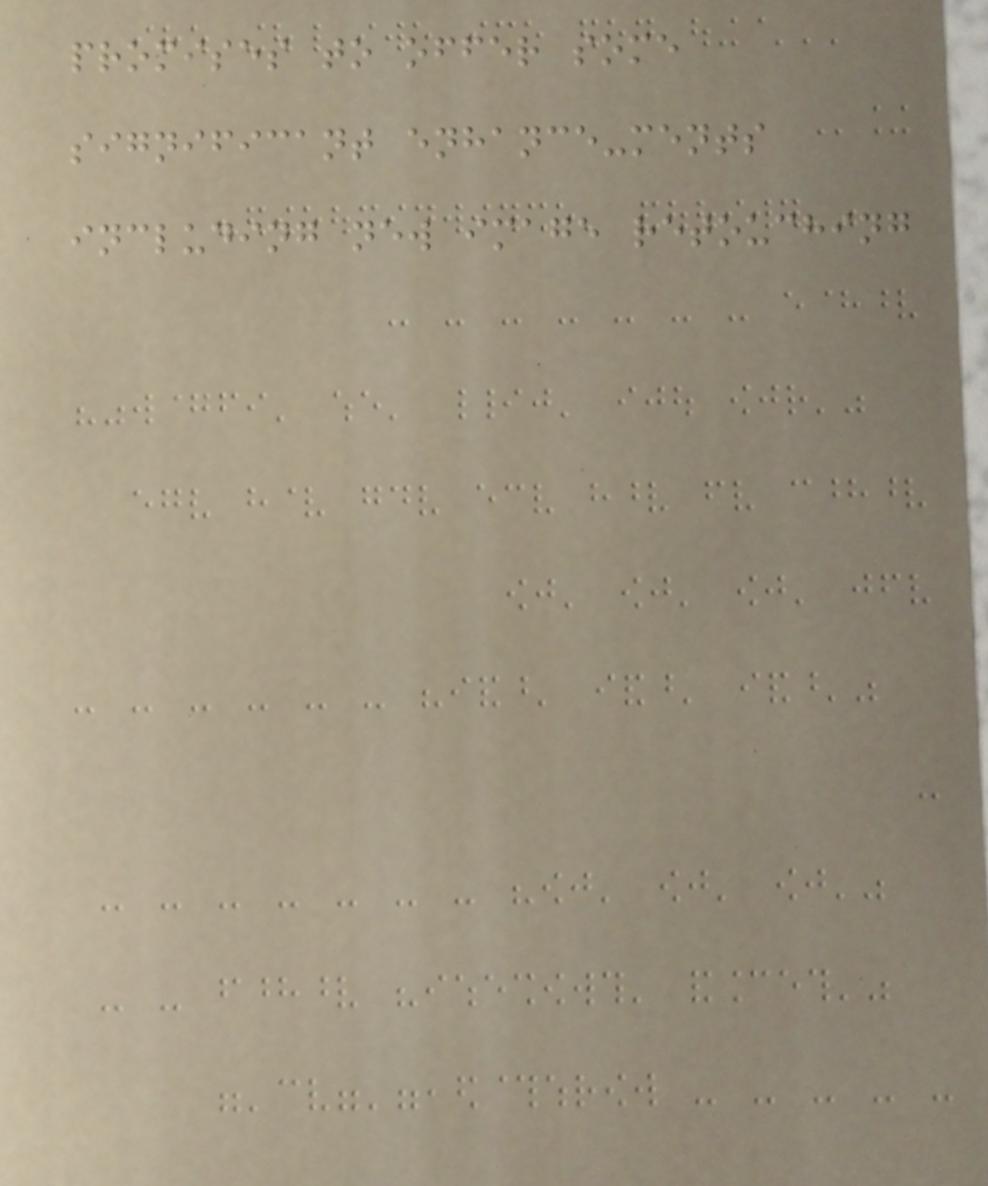promises to offer some
significant enhance-ments
including new image retouching
